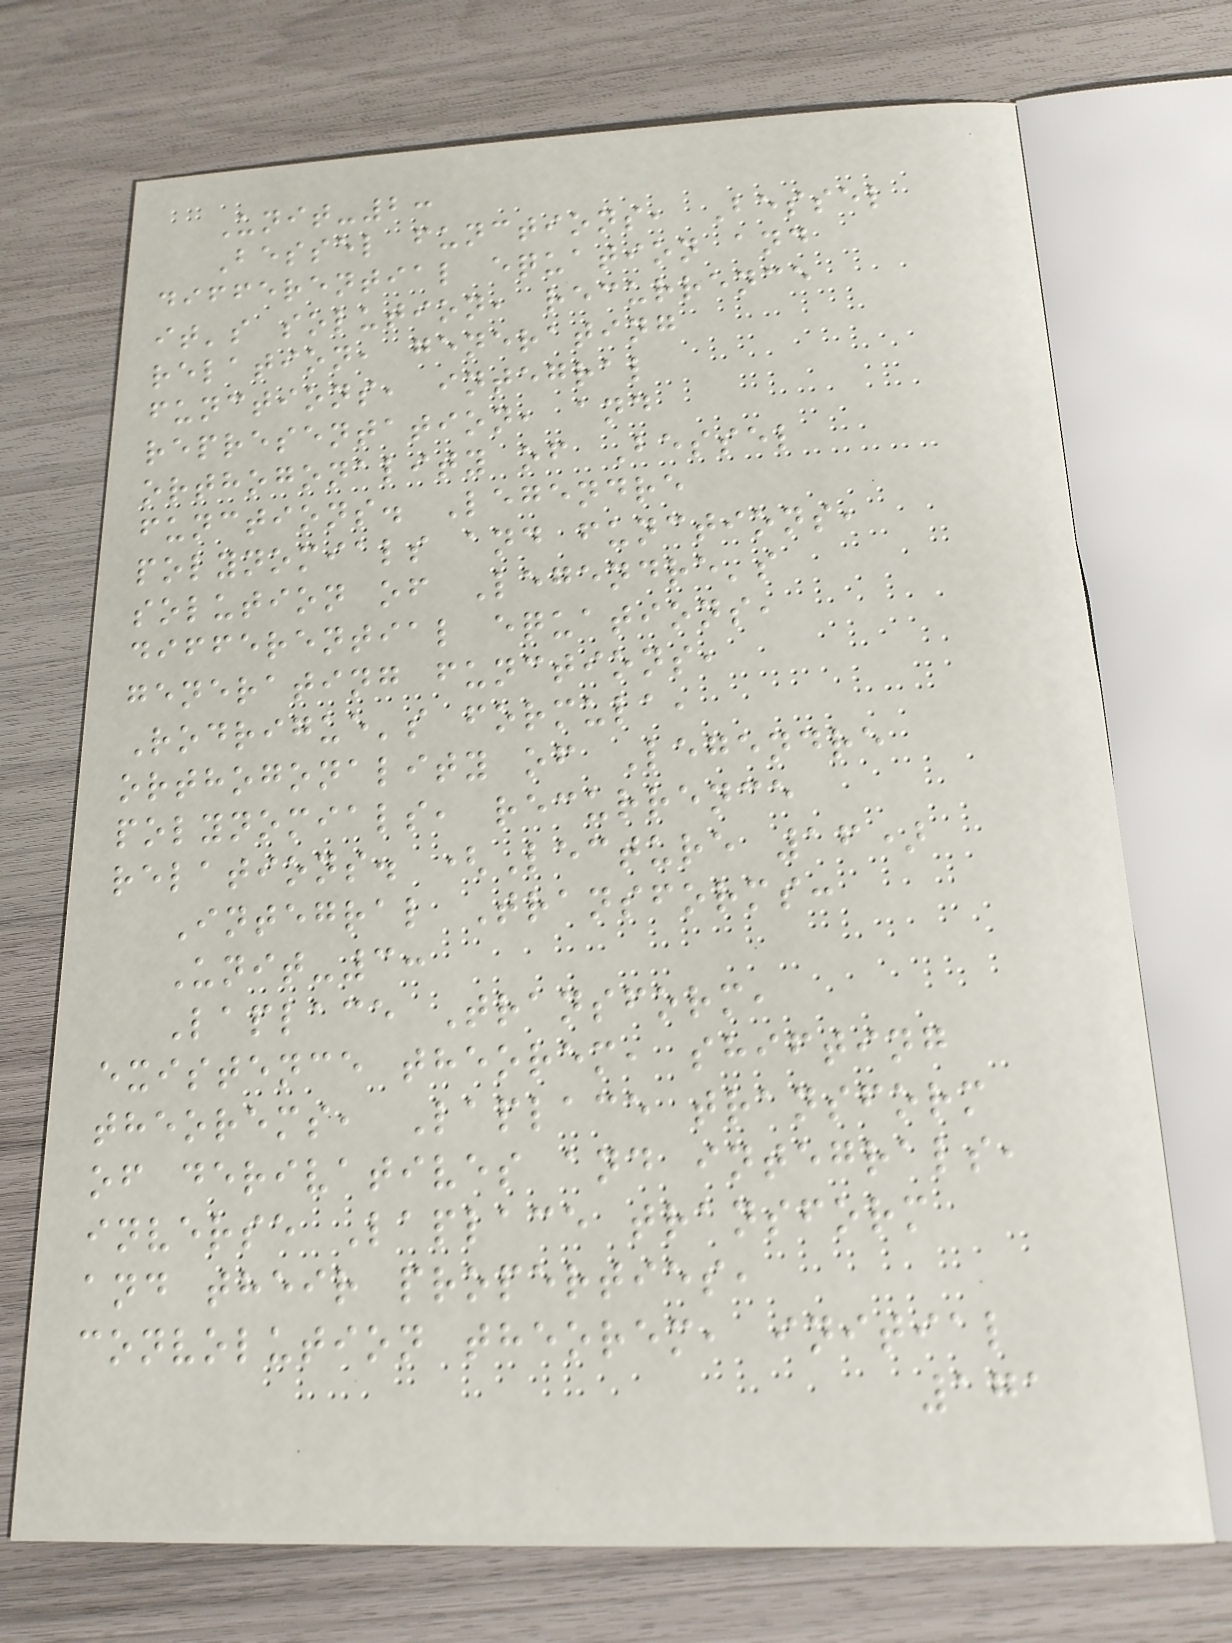Unit-2:
Bessel functions, Bessel
differential equation and
it's solution, recurrence
relation, generating
functions, integral
representation, and
orthogonality of Bessel
functions. Legendre
polynomials and functions,
solution of Legendre's
differential equations,
generating functions,
Rodrigue's formula,
orthogonality of Legendre
polynomials, recurrence
relations. (Lecture 16)
Integral Transforms:
Unit-3:
Laplace Transform,
existence theorem, shifting
theorems, Laplace transform
of derivatives and integrals,
inverse Laplace transform
and their properties,
convolution theorem, initial
171
